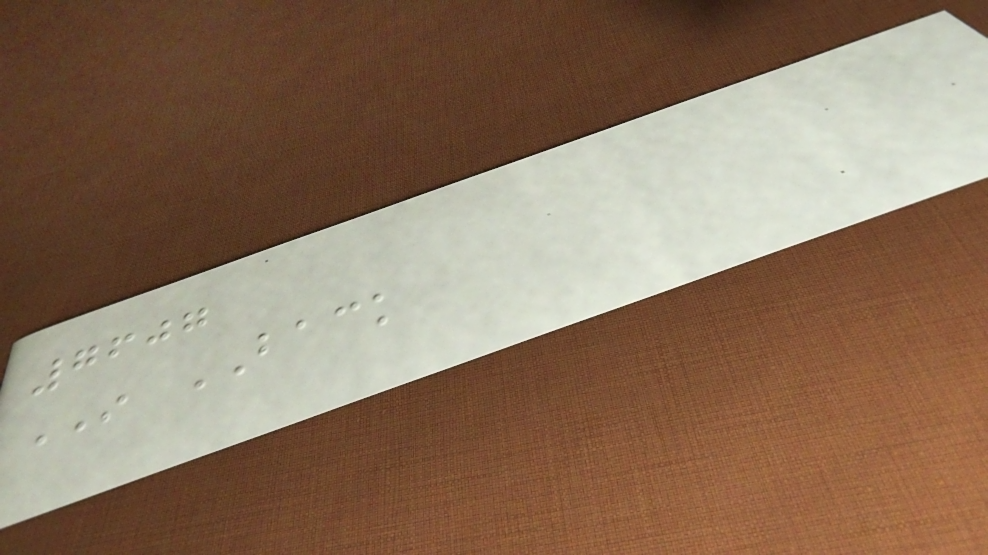7607
IN BACK
